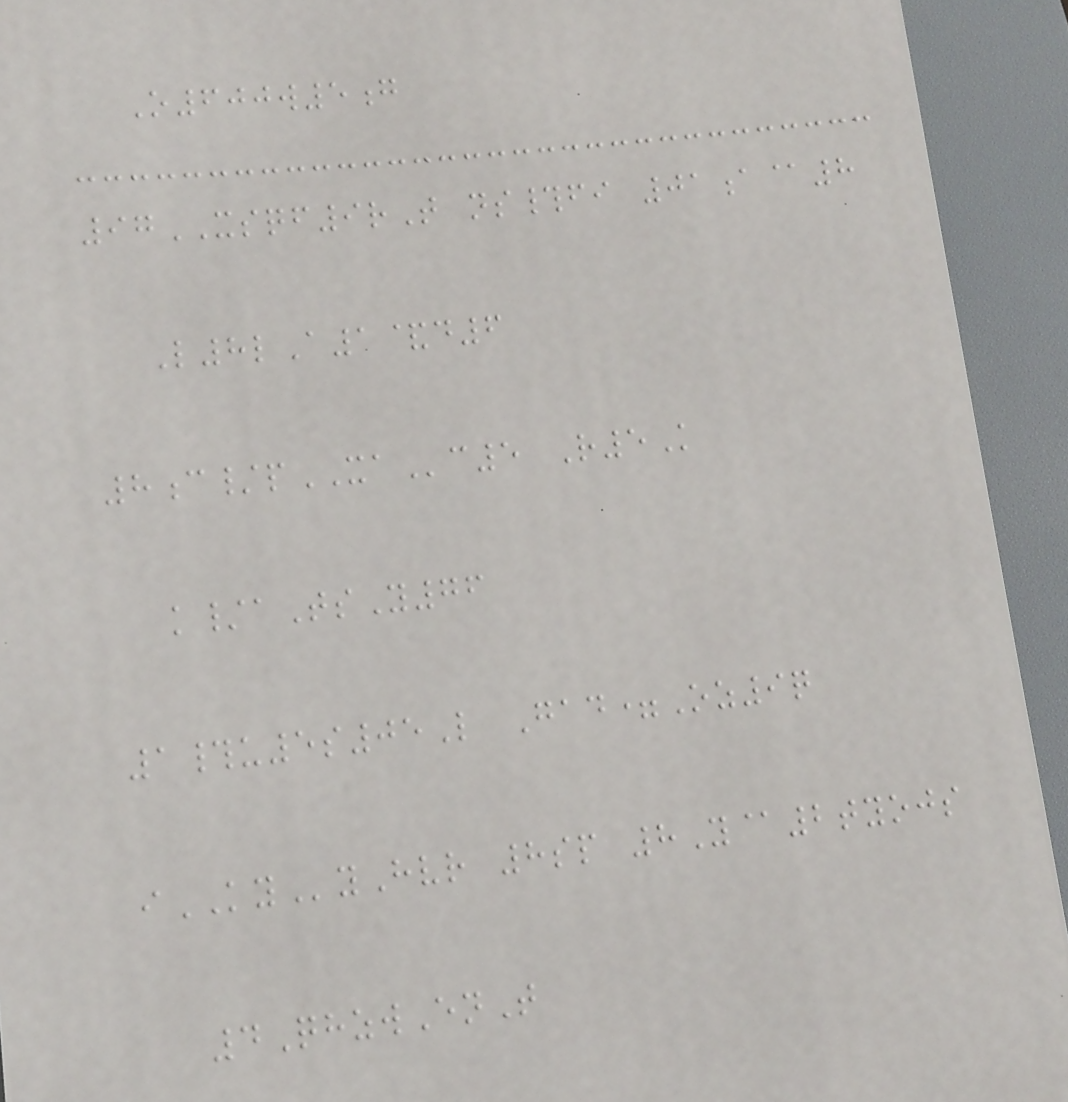O600w5g
97XSQF9rT ns#fi 01a@8
L8lA1&d6
8c/pXAc5 R5K
k/aTsY76
1#u5s05L Gad=Oz9q
iKYyHvr 8sp 8Y@2tyojs
4QhzwEnT
